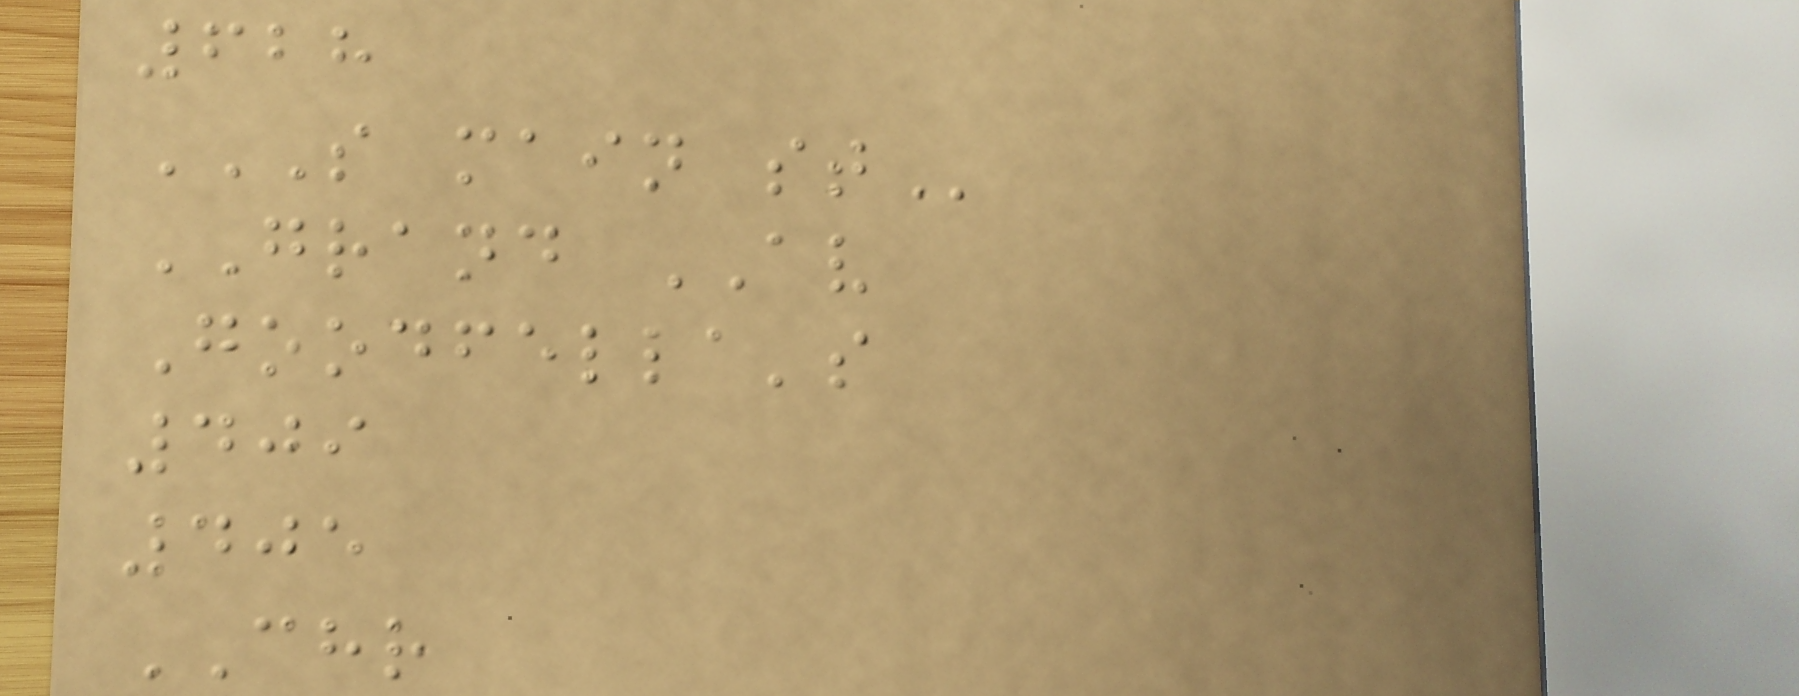628
S MAIN ST
GRAND AV
Goodfella's
409
405
CHR
